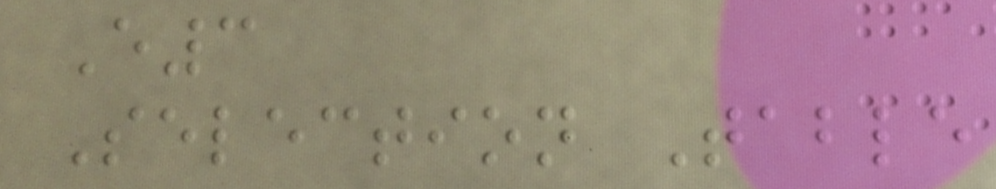E3
Selection Table
